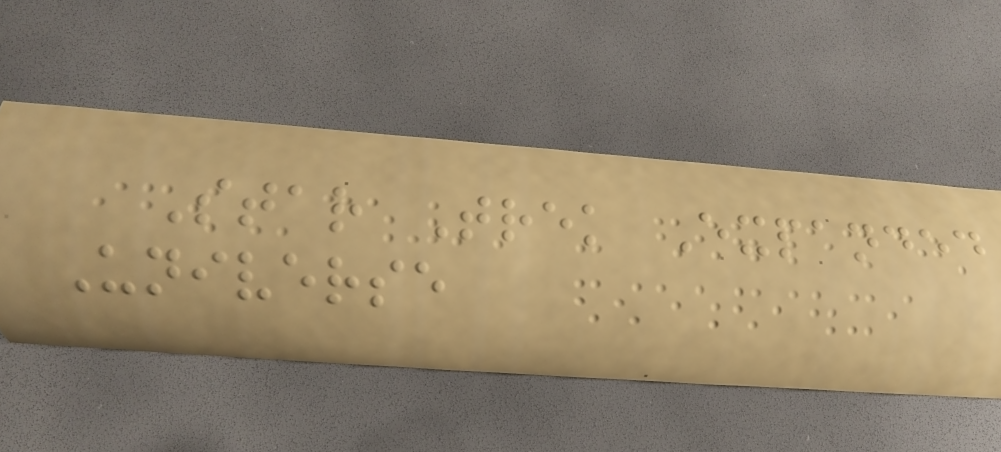Star Trek Expanded
Universe
